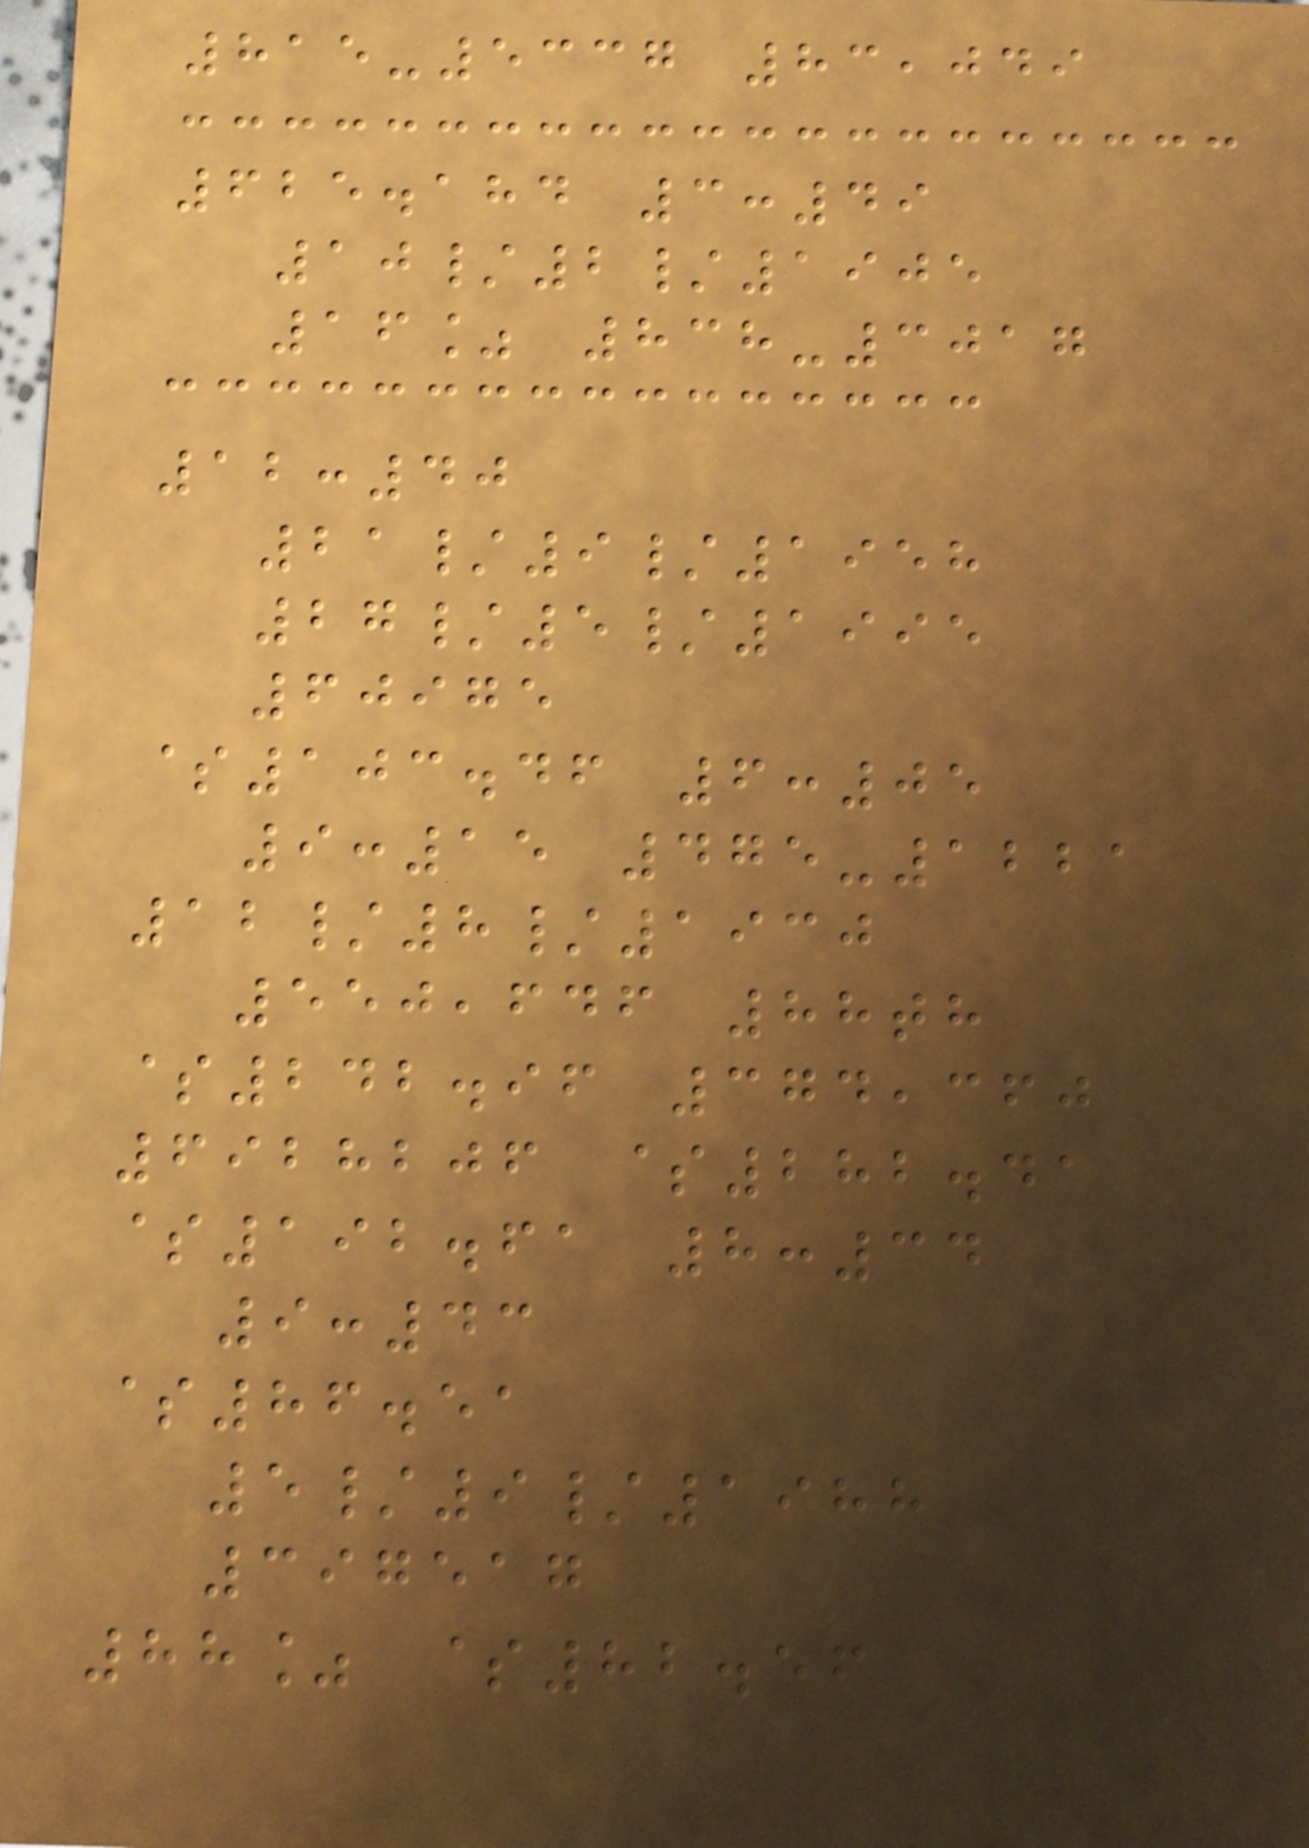815-5337 83,049
625.184 3:49
10/2/1905
16% 838-3017
12:40
21/9/1958
27/5/1995
60975
$103.46 6:05
9:15 475-1221
12/8/1930
550,646 88th
$242.96 374,360
6928206 $282.41
$192.61 8:34
9:43
$86.51
5/9/1988
397517
88% $82.56
